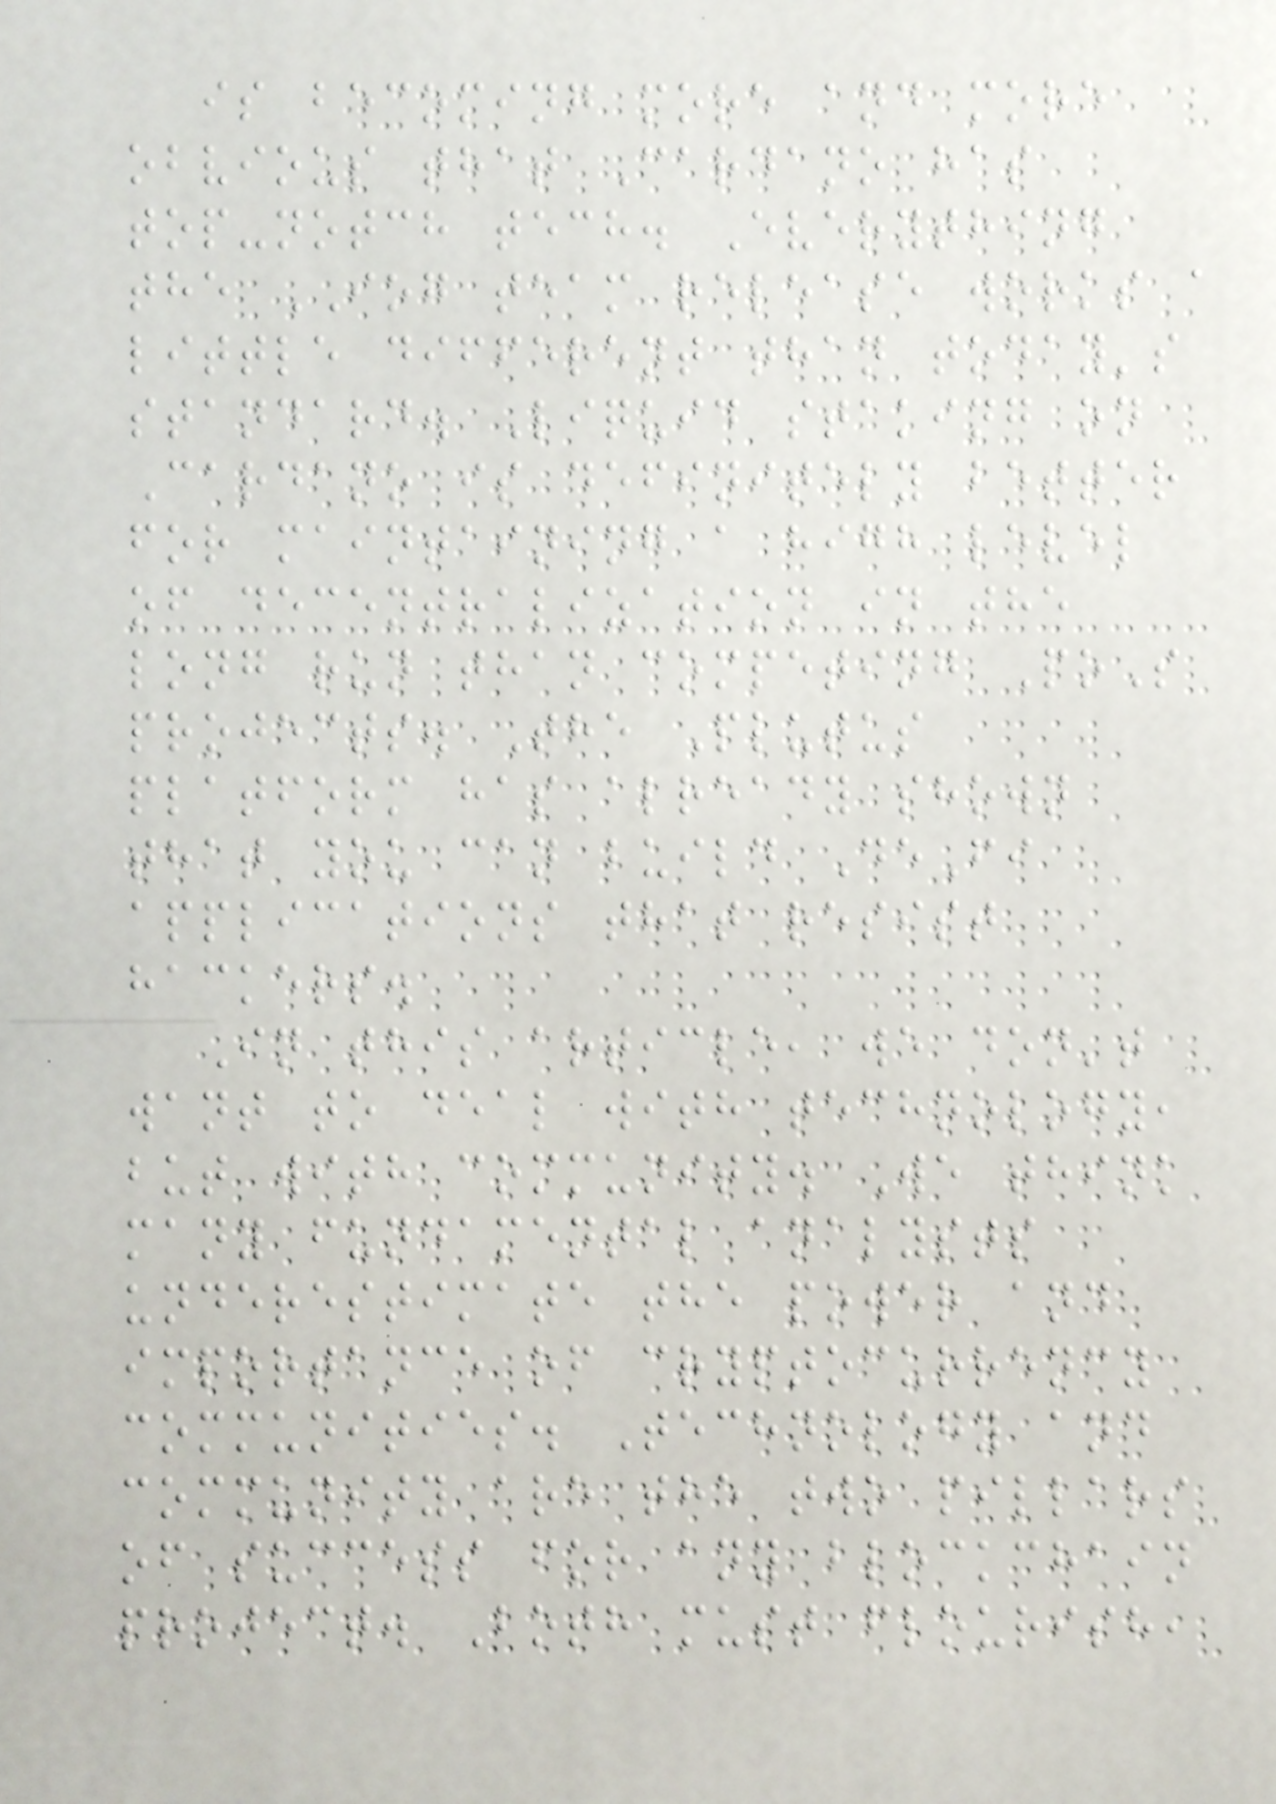is becoming more and more
obvious that Cardano has
top-notch tech. Everything
the IOG team release works a
little different than today's
standard. Liquid staking on
Cardano is definitely better
for maintaining a high level
of decentralization in the
long run than competing PoS
projects. The Plutus
platform has already shown
that you can build DeFi
applications that resist
hackers.
In this article, we don't
want to deal with technology,
but with community. We think
many fundamental analysts
underestimate the power and
importance of cryptocurrency
communities. Technology and
community are the two pillars
of success for any blockchain
project. Both must flourish,
